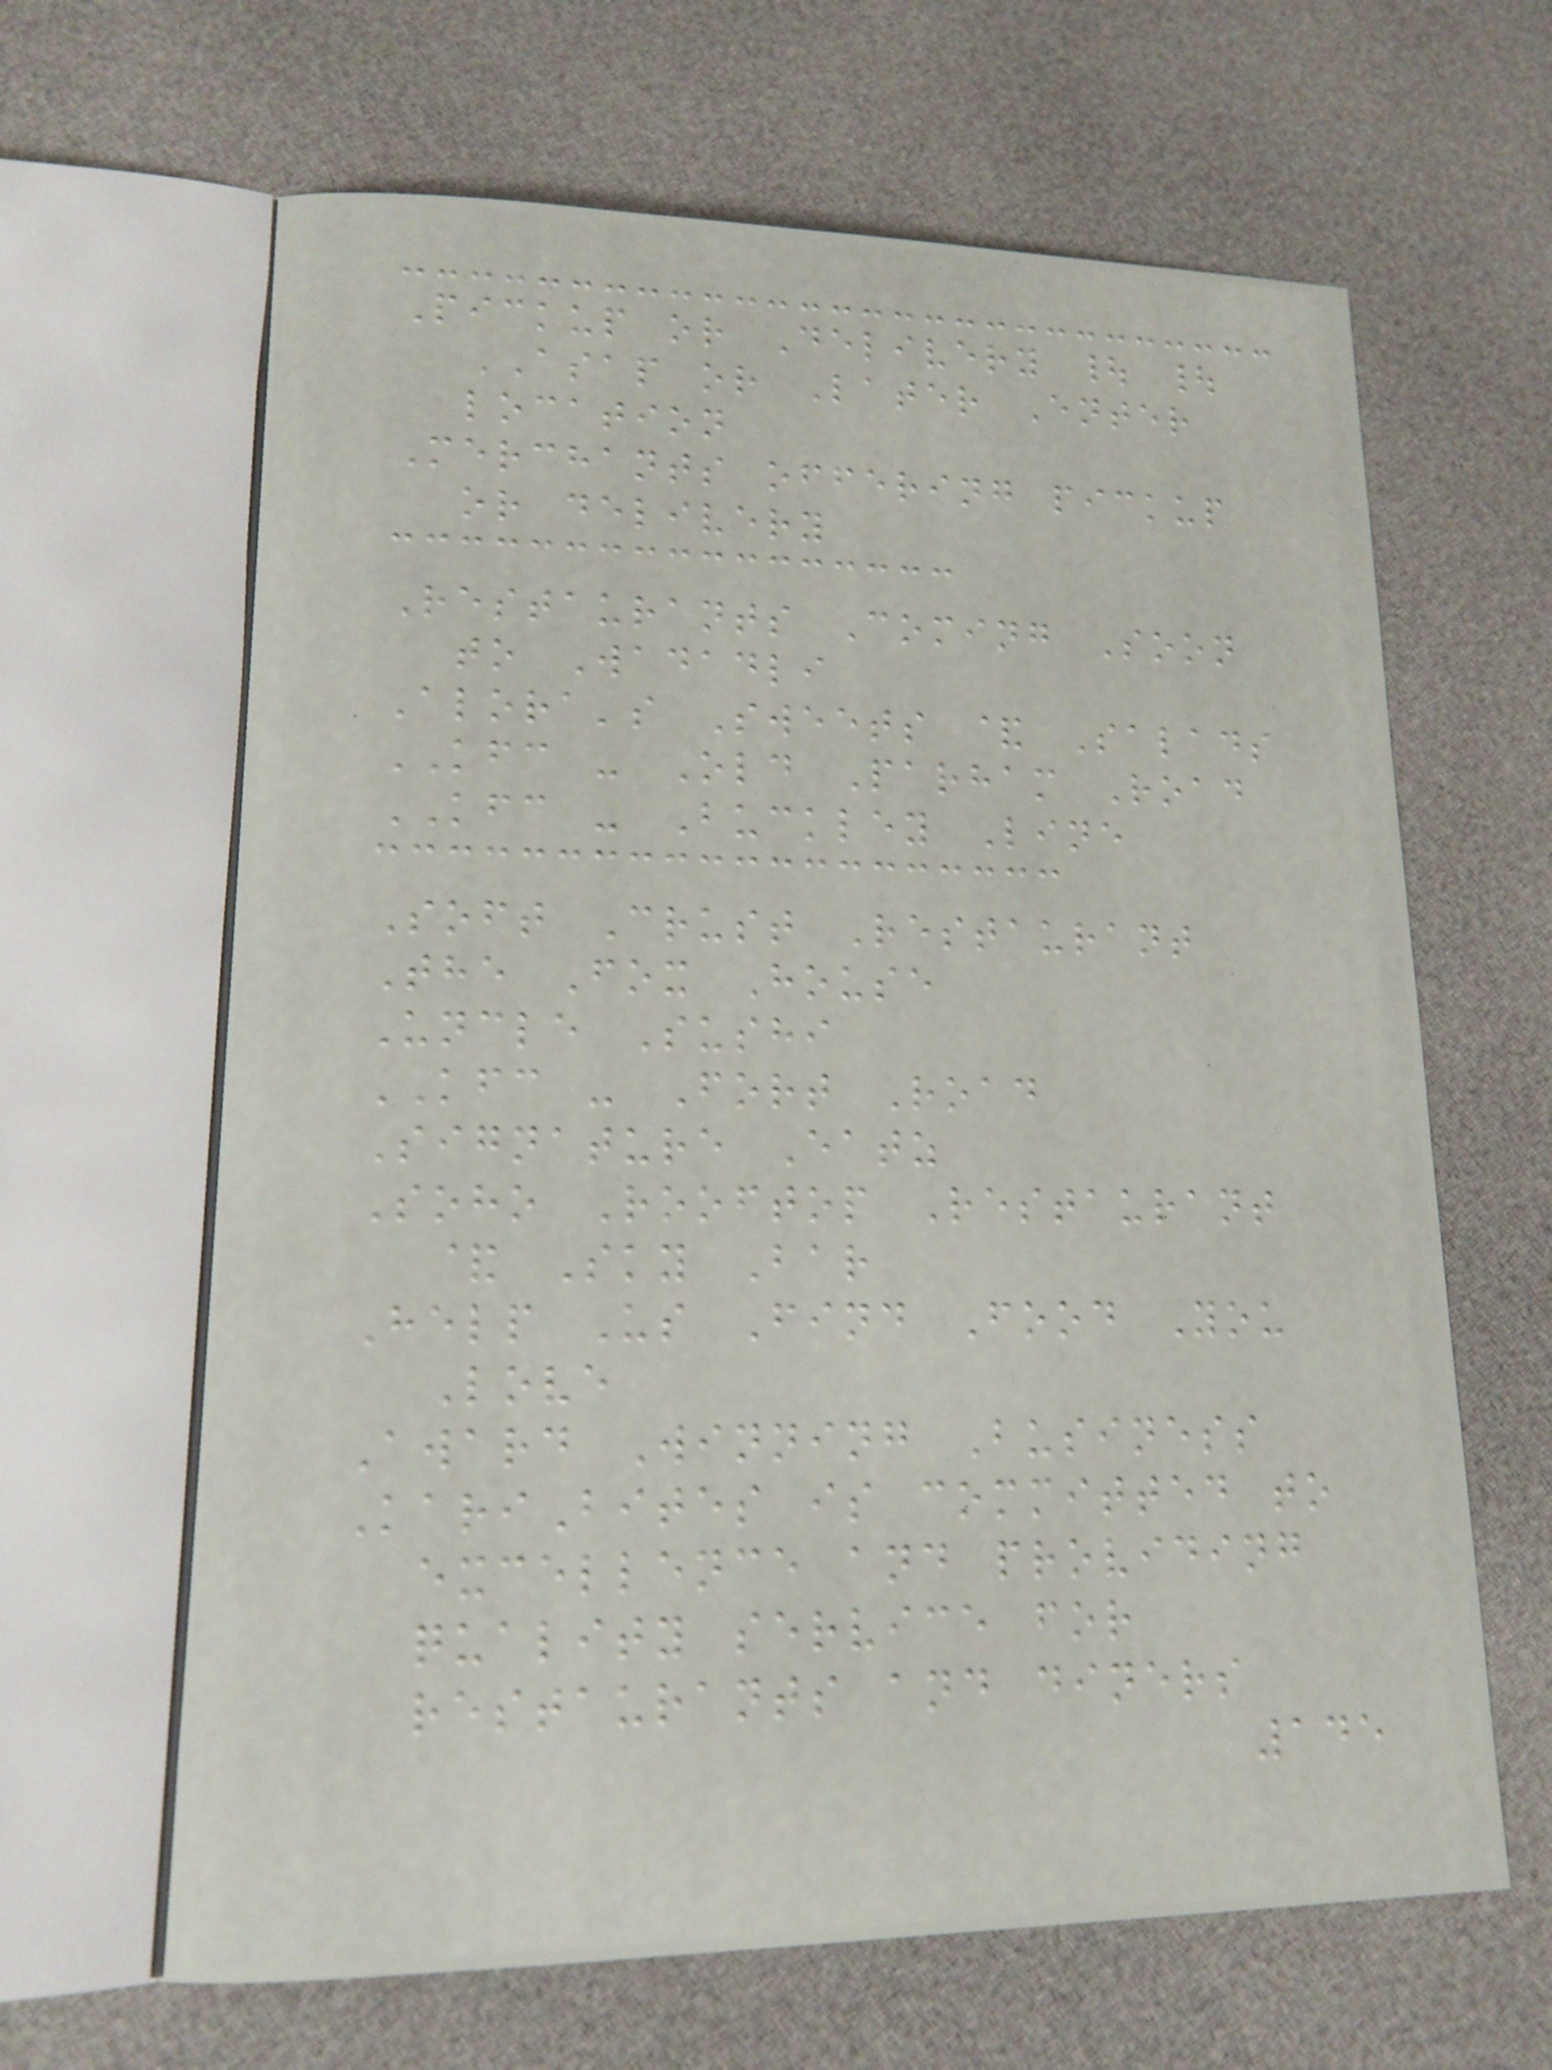Pickup or Delivery | |
ASAP or Later Enter
location
Merchants offering pickup
or delivery
Restaurants Coming Soon
to Wadadli
Alora's Sweets & Salads
KFC - Old Parham Road
KFC - Buckley Line
Soft Crust Restaurant
The Fox House
Uncle Sushi
KFC - Fort Road
Signature Eatz
Soho Rooftop Restaurant
& Sky Bar
Help Us Find Food You
Love
Award Winning Business
KariBites is committed to
excellence and providing
quality service for
restaurants and diners
145
